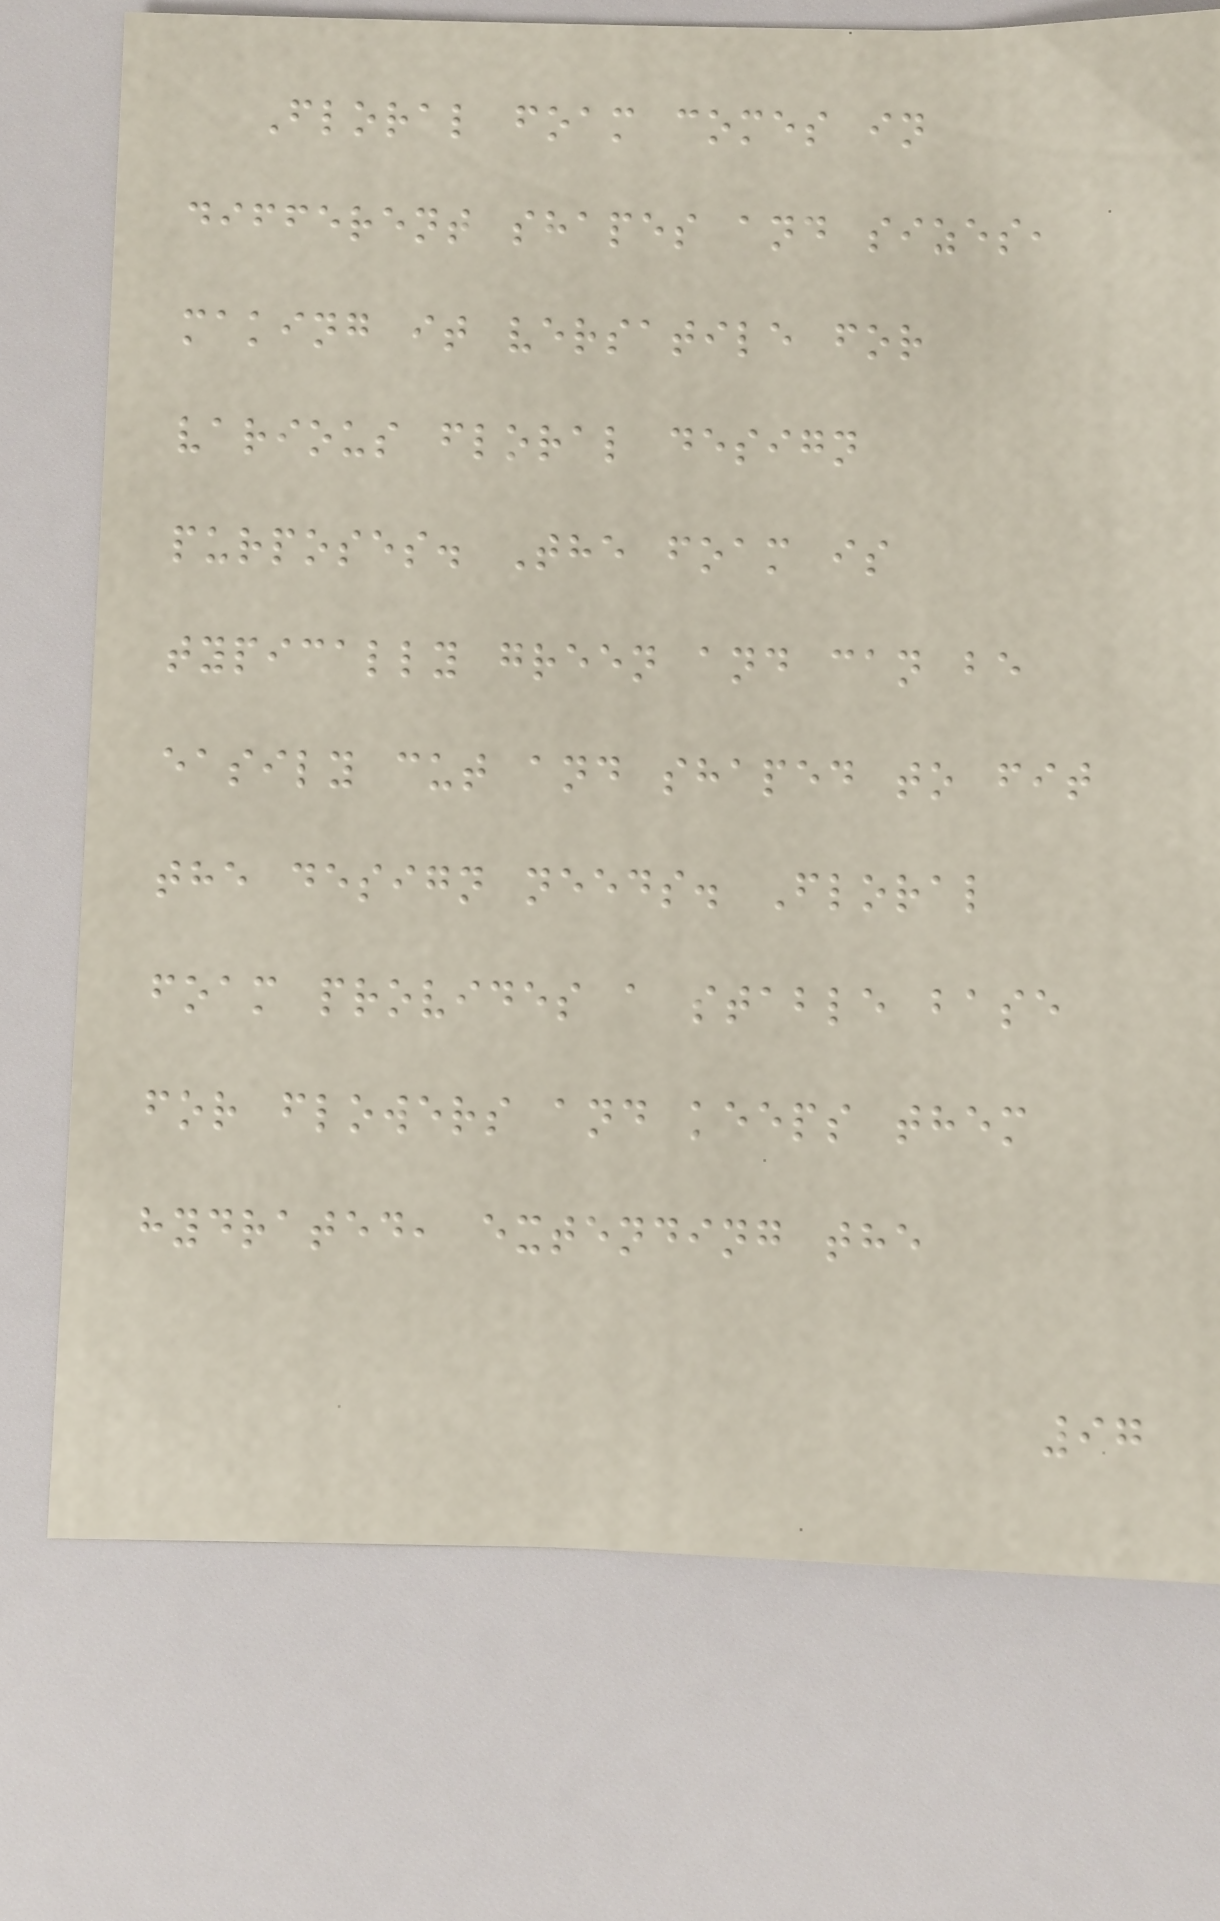Floral foam comes in
different shapes and sizes,
making it versatile for
various floral design
purposes. The foam is
typically green and can be
easily cut and shaped to fit
the design needs. Floral
foam provides a stable base
for flowers and keeps them
hydrated, extending the
97
